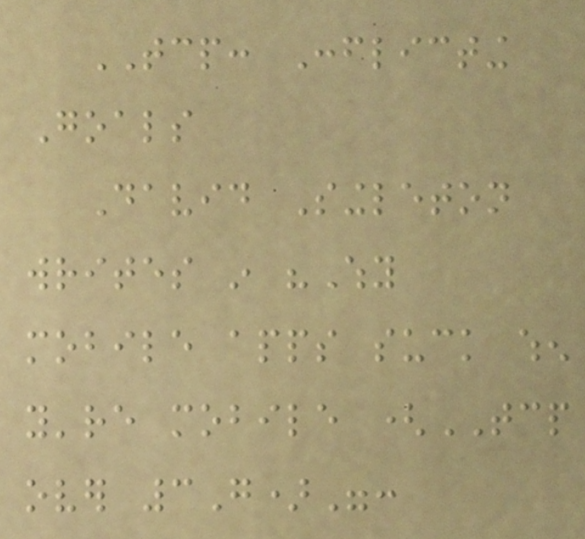TCP: Conflicting
Goals
David Singleton
writes in "Why
mobile apps suck when
you're mobile (TCP
over 3G)":
